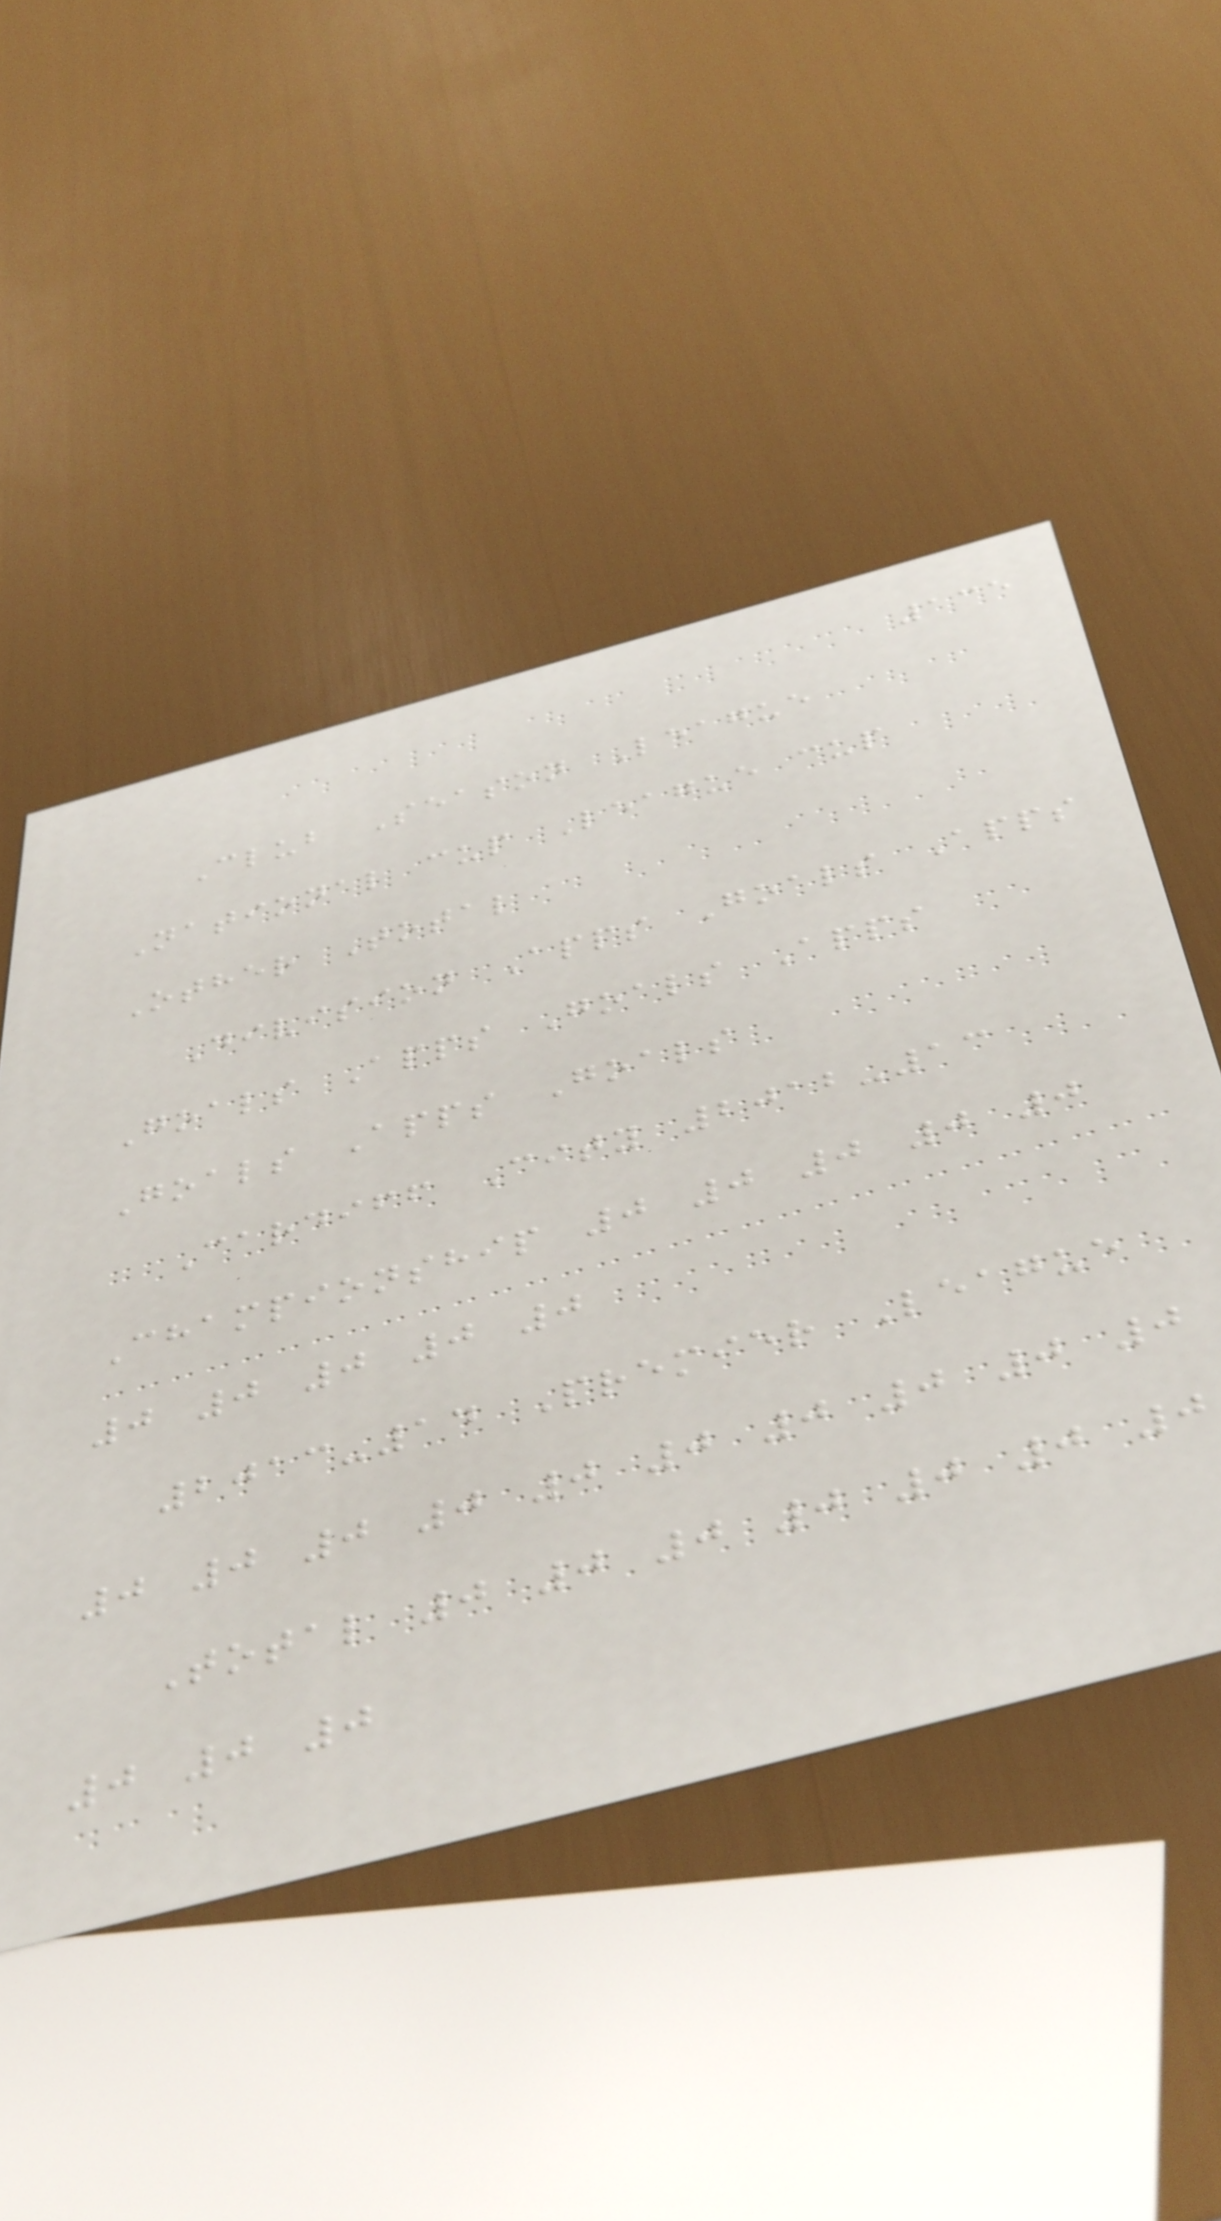135
Club Season League
National cup League cup
Other Total
Division Apps Goals Apps
Goals Apps Goals Apps
Goals Apps Goals
Cardiff City 2012-13
Championship 0 0 0 0 0
0 0 0 0 0
2013-14 Premier League
0 0 0 0 0 0 0 0 0 0
Total 0 0 0 0 0 0 0
0 0 0
